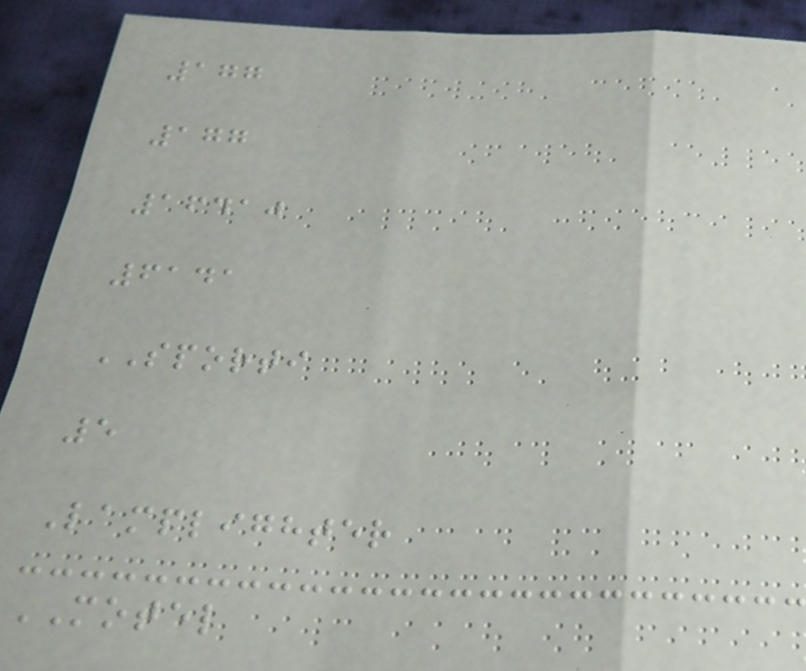177
177
16410
6141
SPORTI
5
Lamplighter
MOTEL
